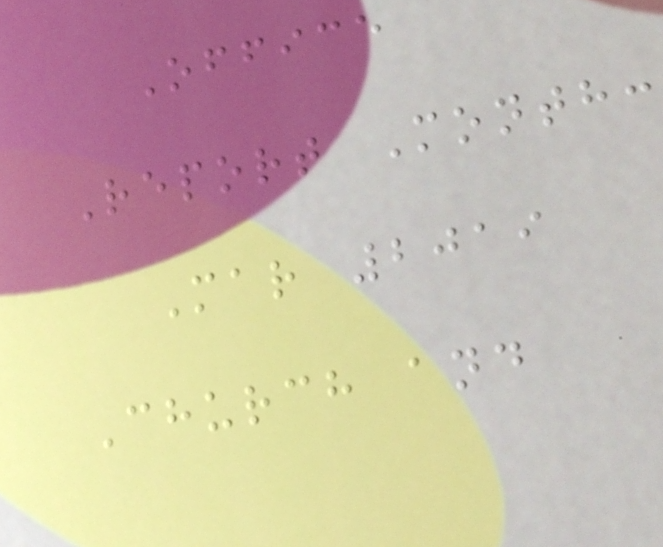Office
Report Month:
Mar 2019
Church and
